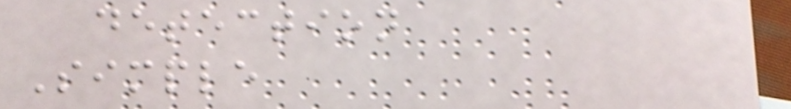detection
Simple
